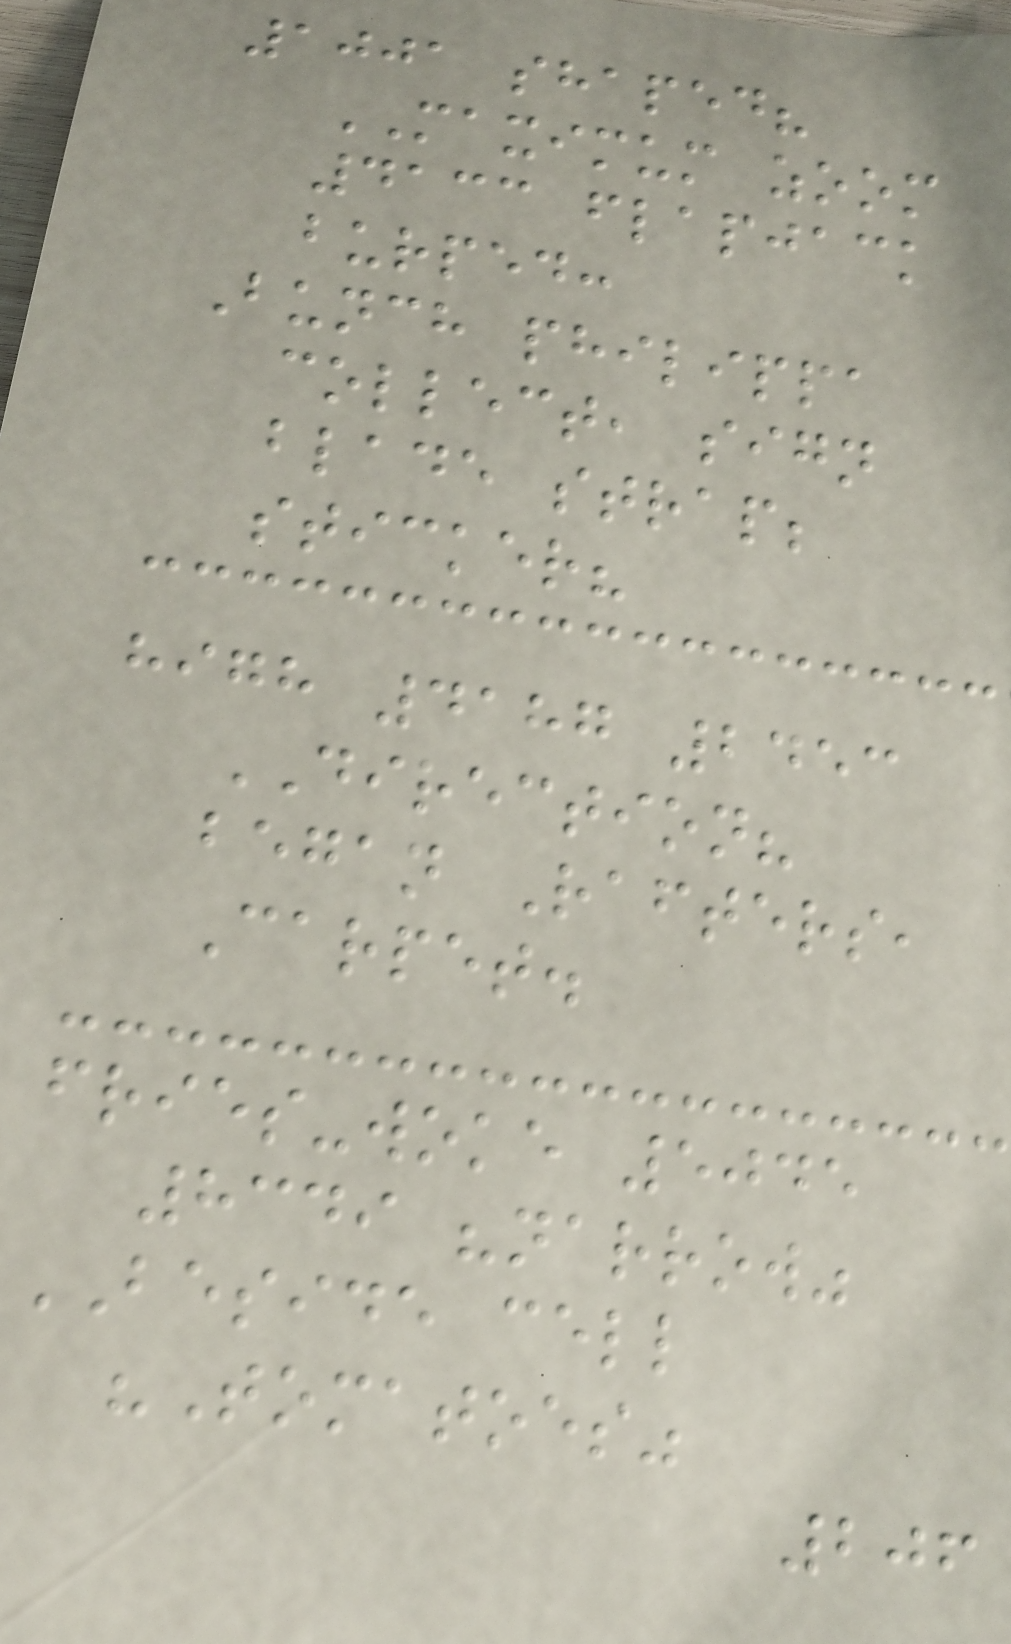1001 shaped?
MAXIMUM zoom
4133 flapjack
burped:
Bunch philippa
collect, sign
blade strap;
sticker?
high 4187 2453
DIRECTION?
began Rafters,
Carpet.
fries-woke 5045
8349 "narrow"
BESIDE cell
"Tomatoes"
206
